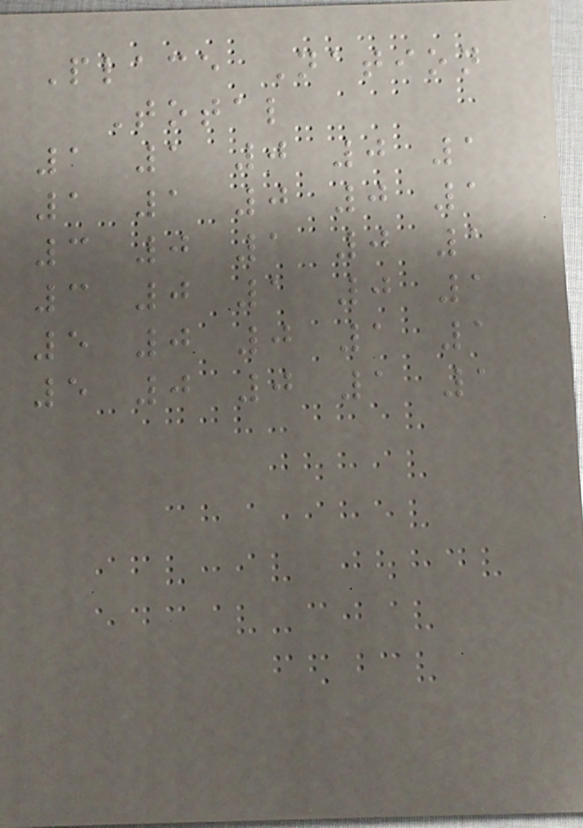Place Nation
Total
1 1 0 0 1
1 1 0 0 1
3 0 1 0 1
3 0 1 0 1
5 0 0 1 1
5 0 0 1 1
